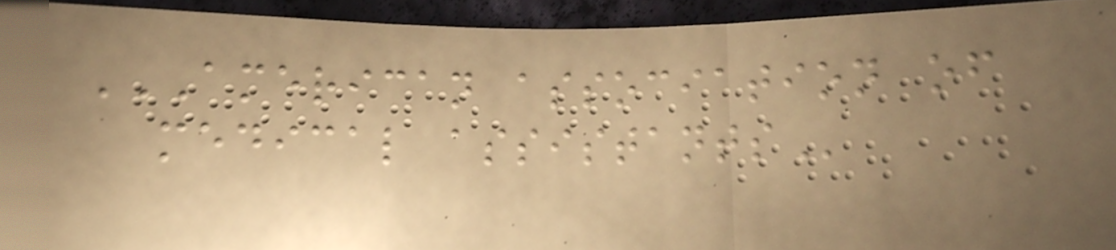AMERICAN ASSOCIATION OF
MEDICAL ASSISTANTS
